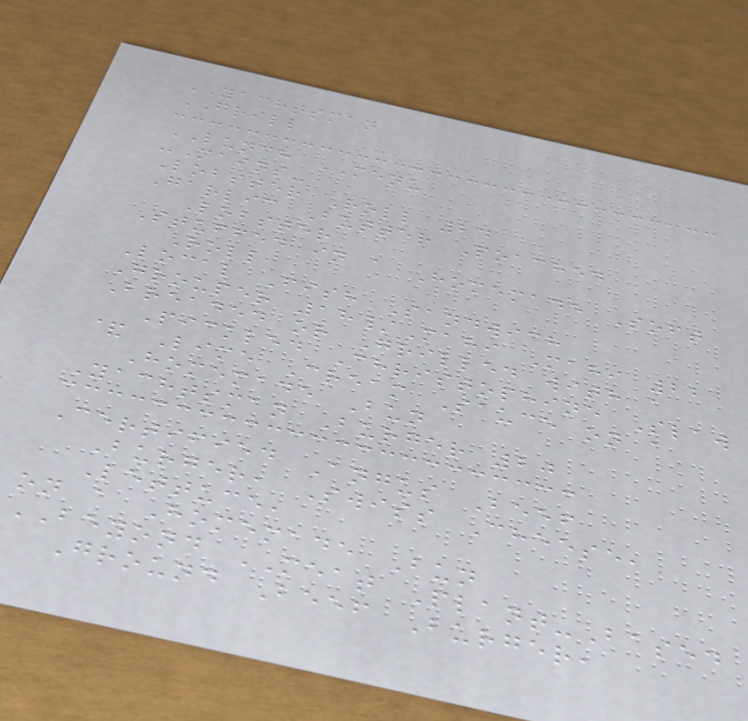YACHTSMAN
GRILL
LUNCH MENU
-Mains-
Lobster Roll 24
Garlic Butter Poached
Lobster
Stuffed in a Homemade Soft
Roll
Local Fish Sandwich
Grouper 18/Mahi Mahi 22
Breaded or Grilled with a
Pickled Christophine Slaw
& Lime Cream Sauce on a
Homemade Bun
Yachtsman Burger 20
Certified Angus Beef
Burger, Swiss Cheese,
Lettuce,
on a Homemade Bun
BEYOND MEAT Plant-Based
Ground Beef Burger,
